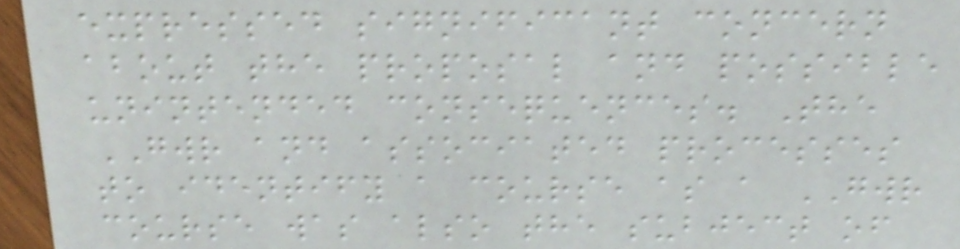expressed significant concern
about the proposal and possible
unintended consequences. The
GWR and associated processes
to identify a course as a GWR
course was also the subject of
